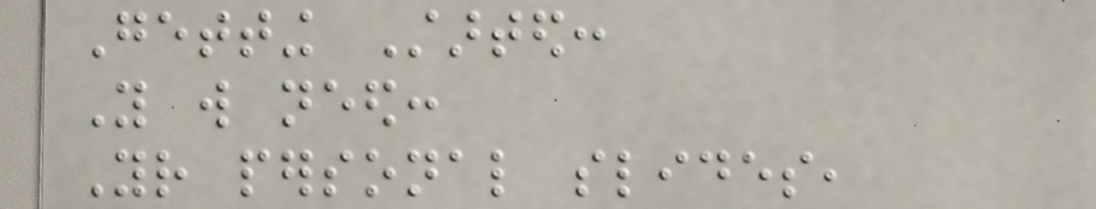Getting Started:
You will need:
Your personal slides,
